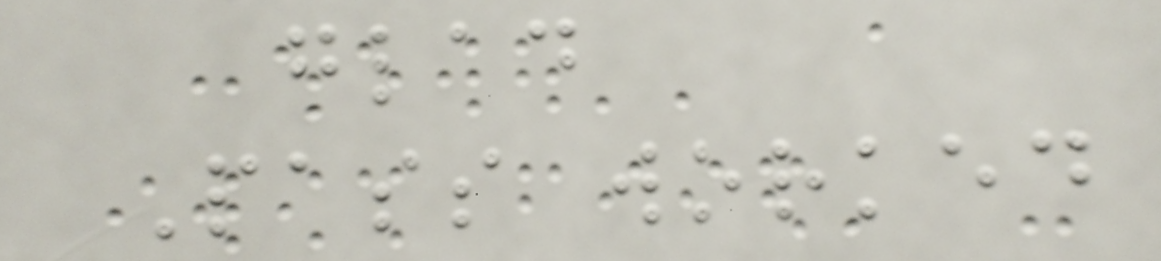glad
Pass worked
